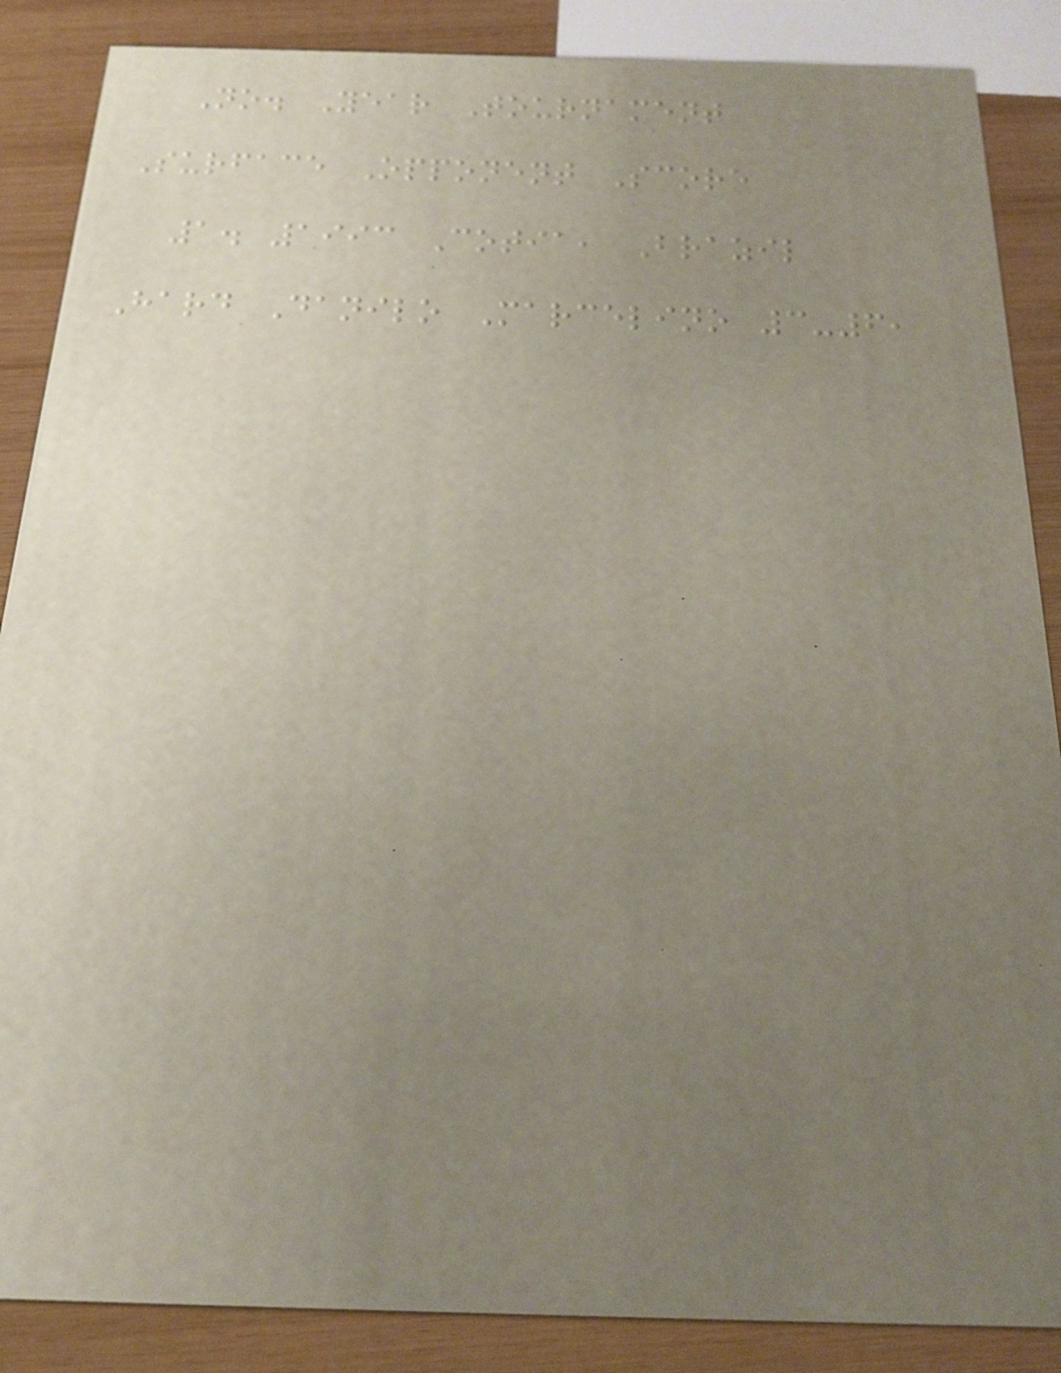No. Year Tournament
Surface Opponent Score
1. 1993 Cotia, Brazil
Hard Danilo Marcelino 3-6,
